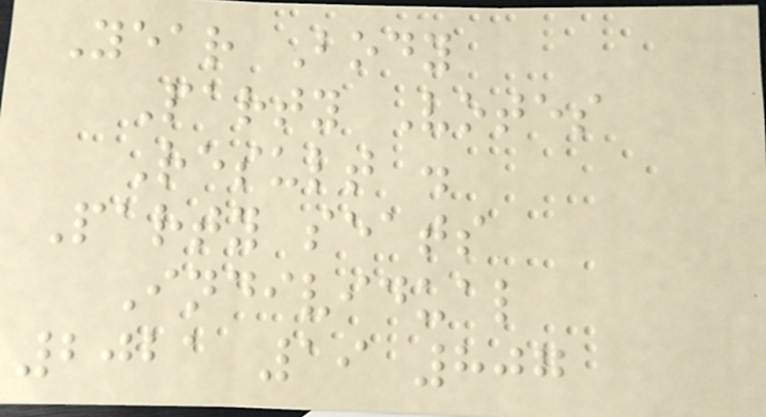Year Body
Party Votes
Result .
Party seats
Individual
2021 19 807
